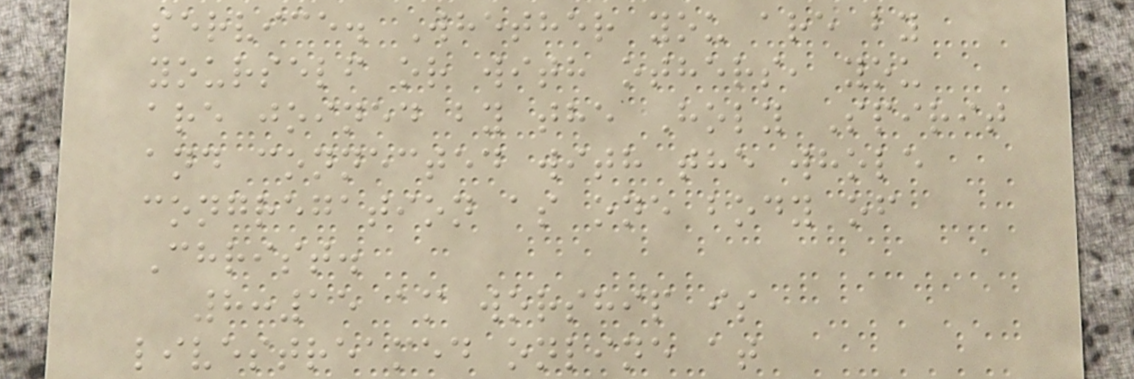service. Whether you are by
yourself or with others, you
are joined by the Holy Spirit
and connected with the whole
congregation as one body of
Christ.
8:15 am worship is
livestreamed online at
